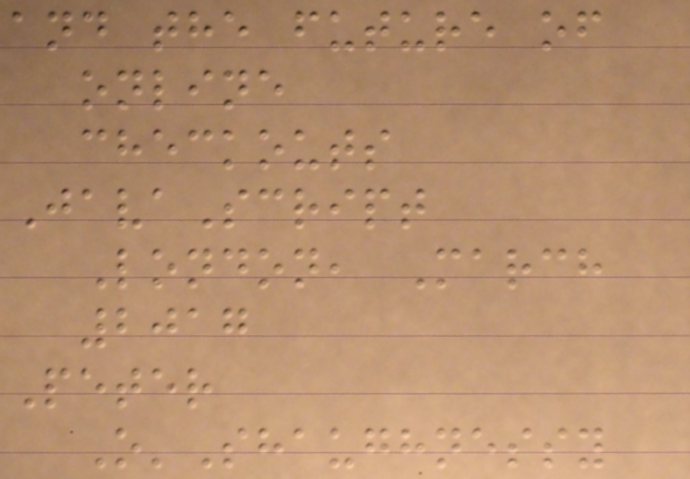and the future of
online
checkouts
JavaScript
London, March
2017
Peter
O'Shaughnessy
